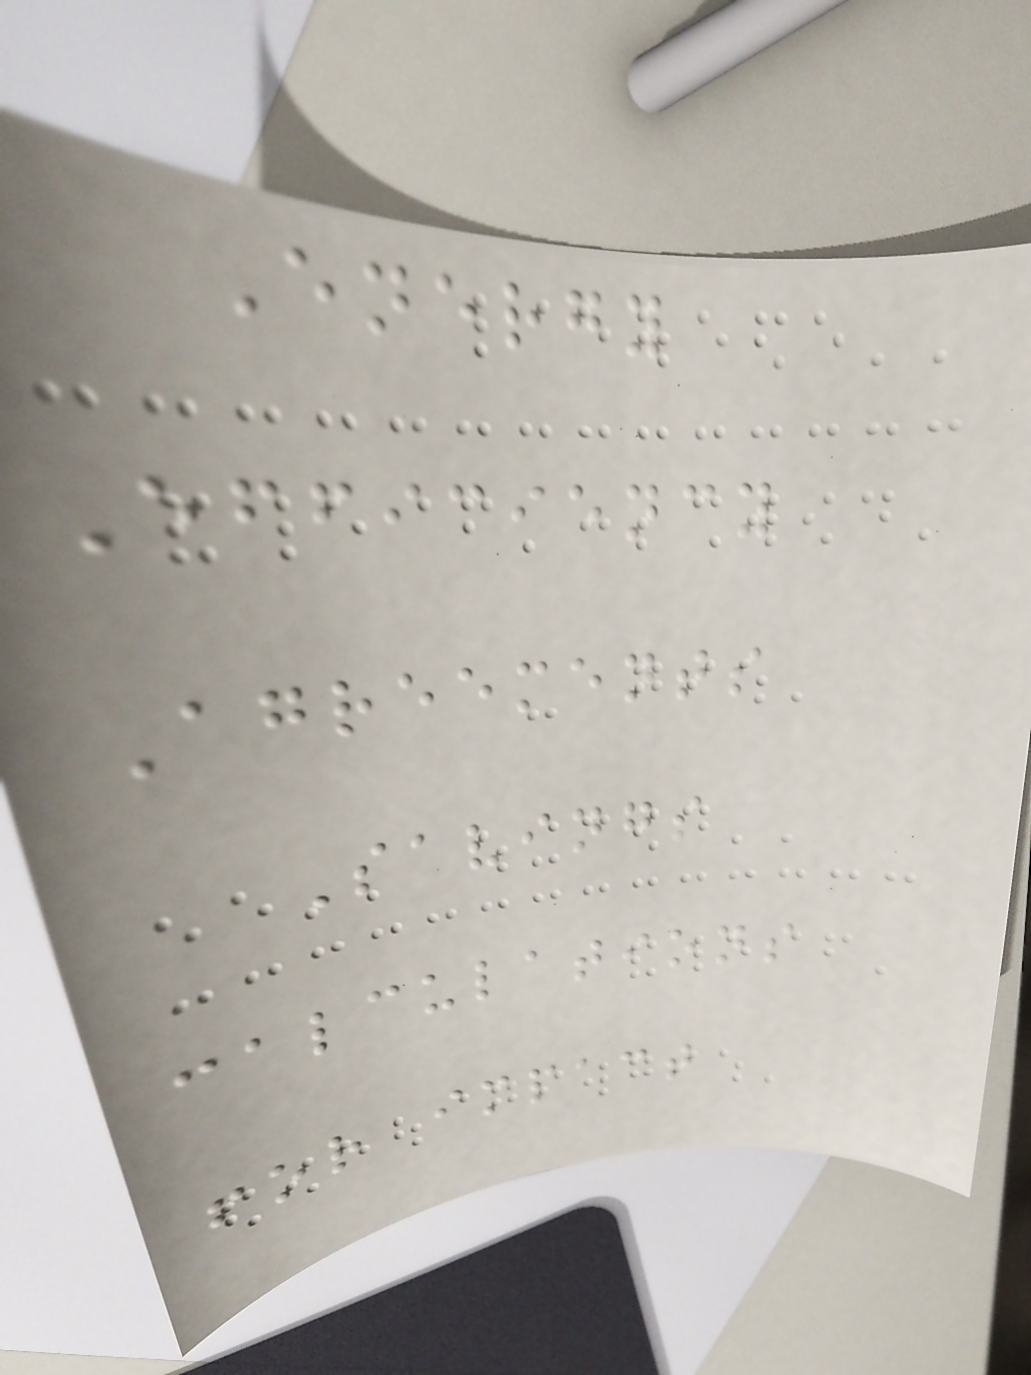Energy
Efficiency
Agreements
Savings
calculations
for impact
